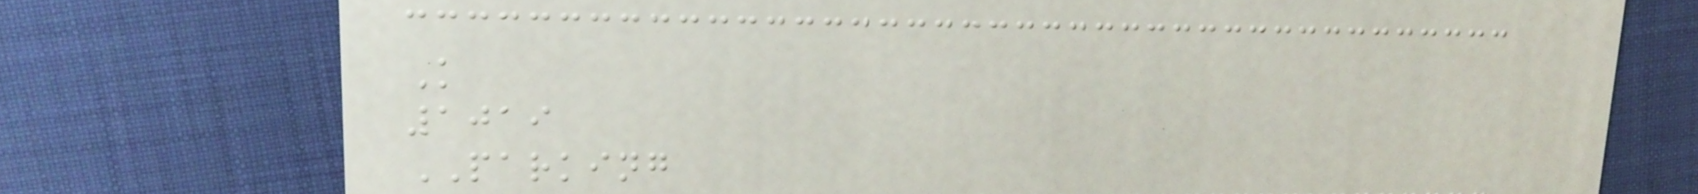K
1019
PARKING
